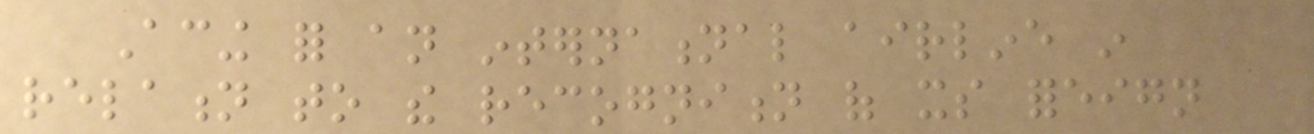Acing for an international airline in
relation to the recognition of its foreign
